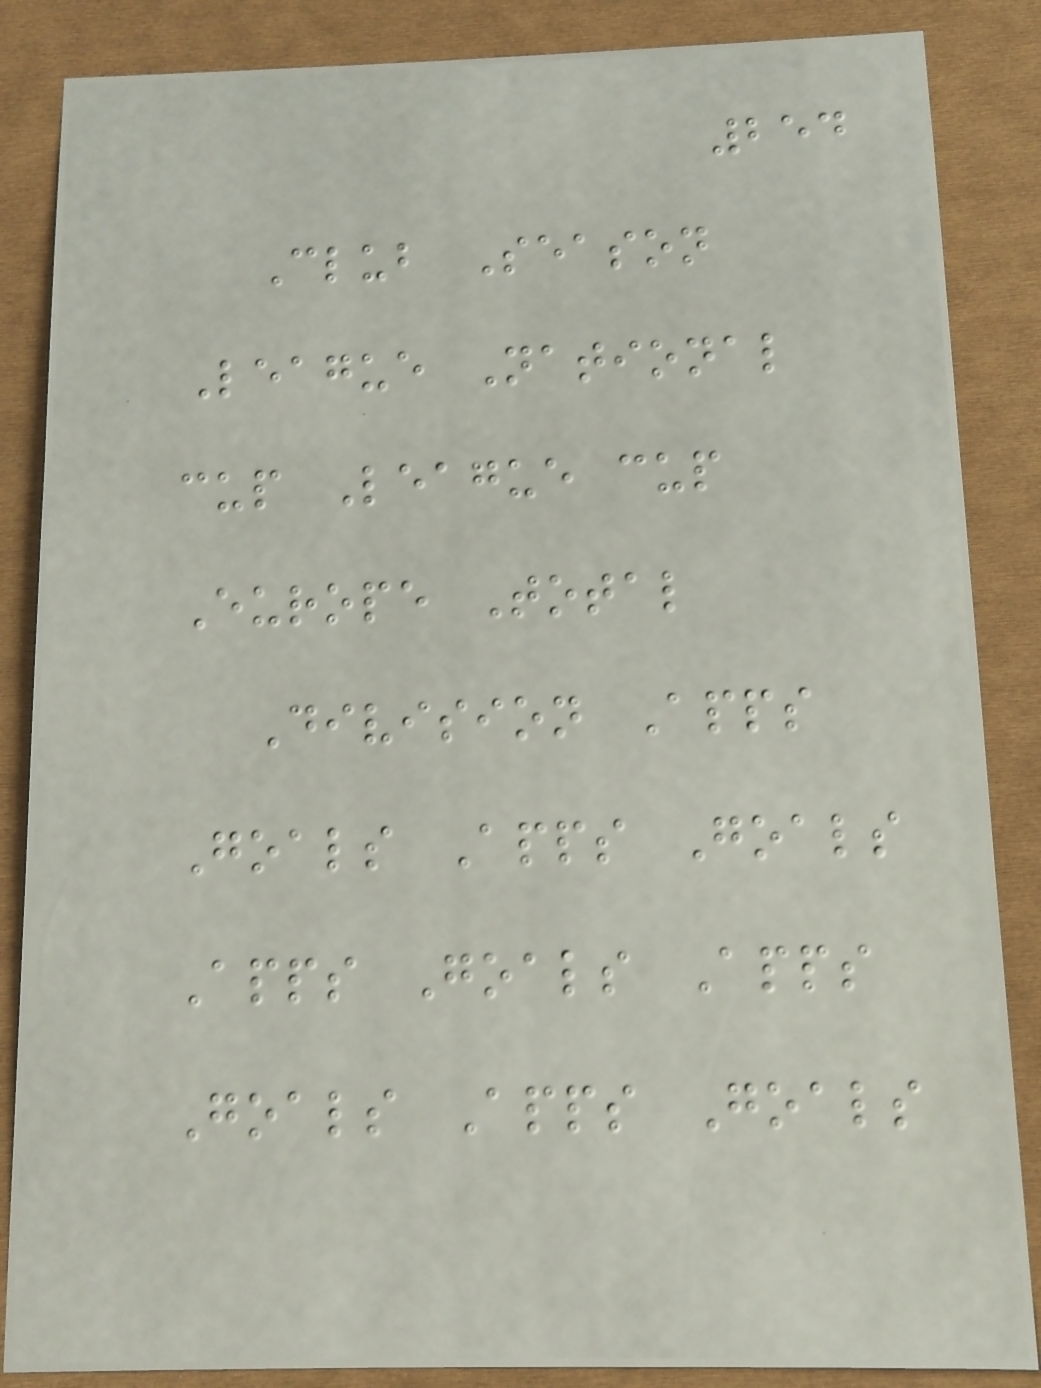254
Club Season
League National
cup League cup
Europe Total
Division Apps
Goals Apps Goals
Apps Goals Apps
Goals Apps Goals
